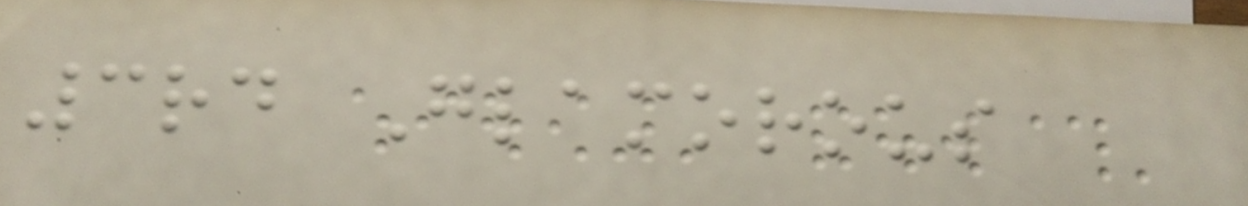3rd Glamorous
